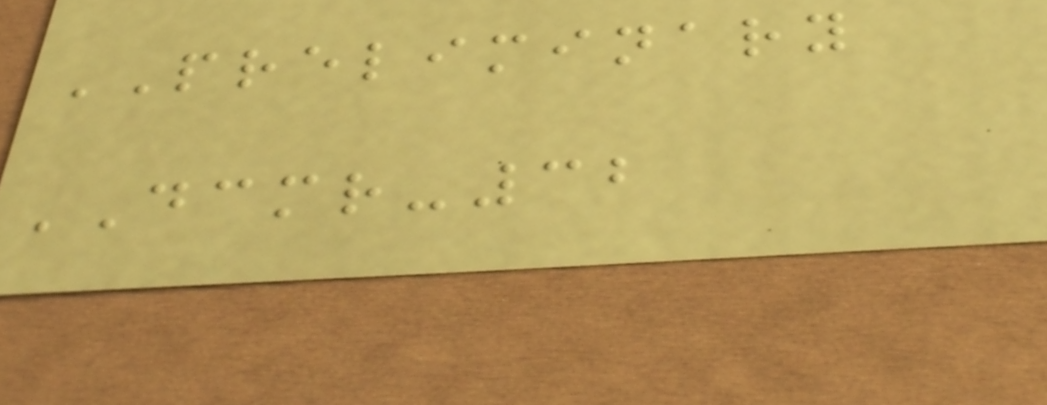PRELIMINARY
DCMR-32
